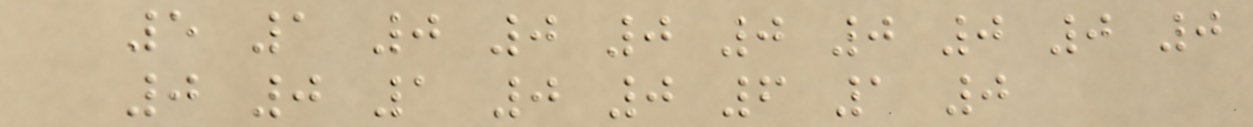5 1 0 0 0 0 0 0 0 0
0 0 1 0 0 6 1 0
